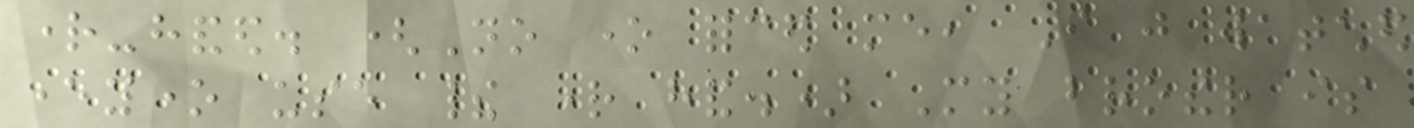right-handed. (No one forced me, I just watched
everyone use their right hand.) My brother is
